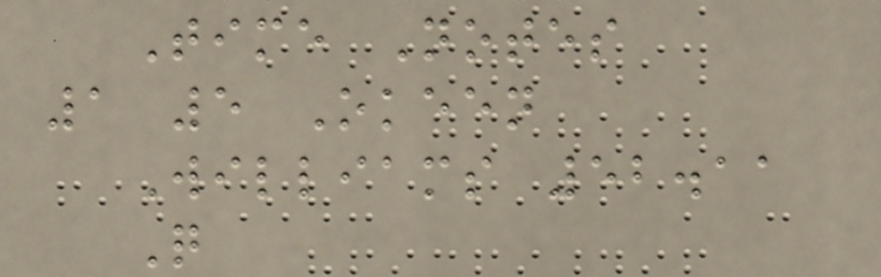Time Notes
1 5 Okeen
Williams 52.11
Q
